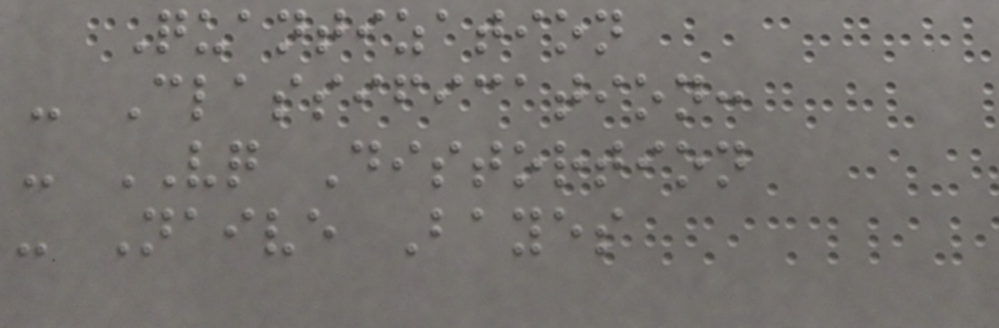Quantization
- Classification:
- VQ Distortion
- Naive Bayes
